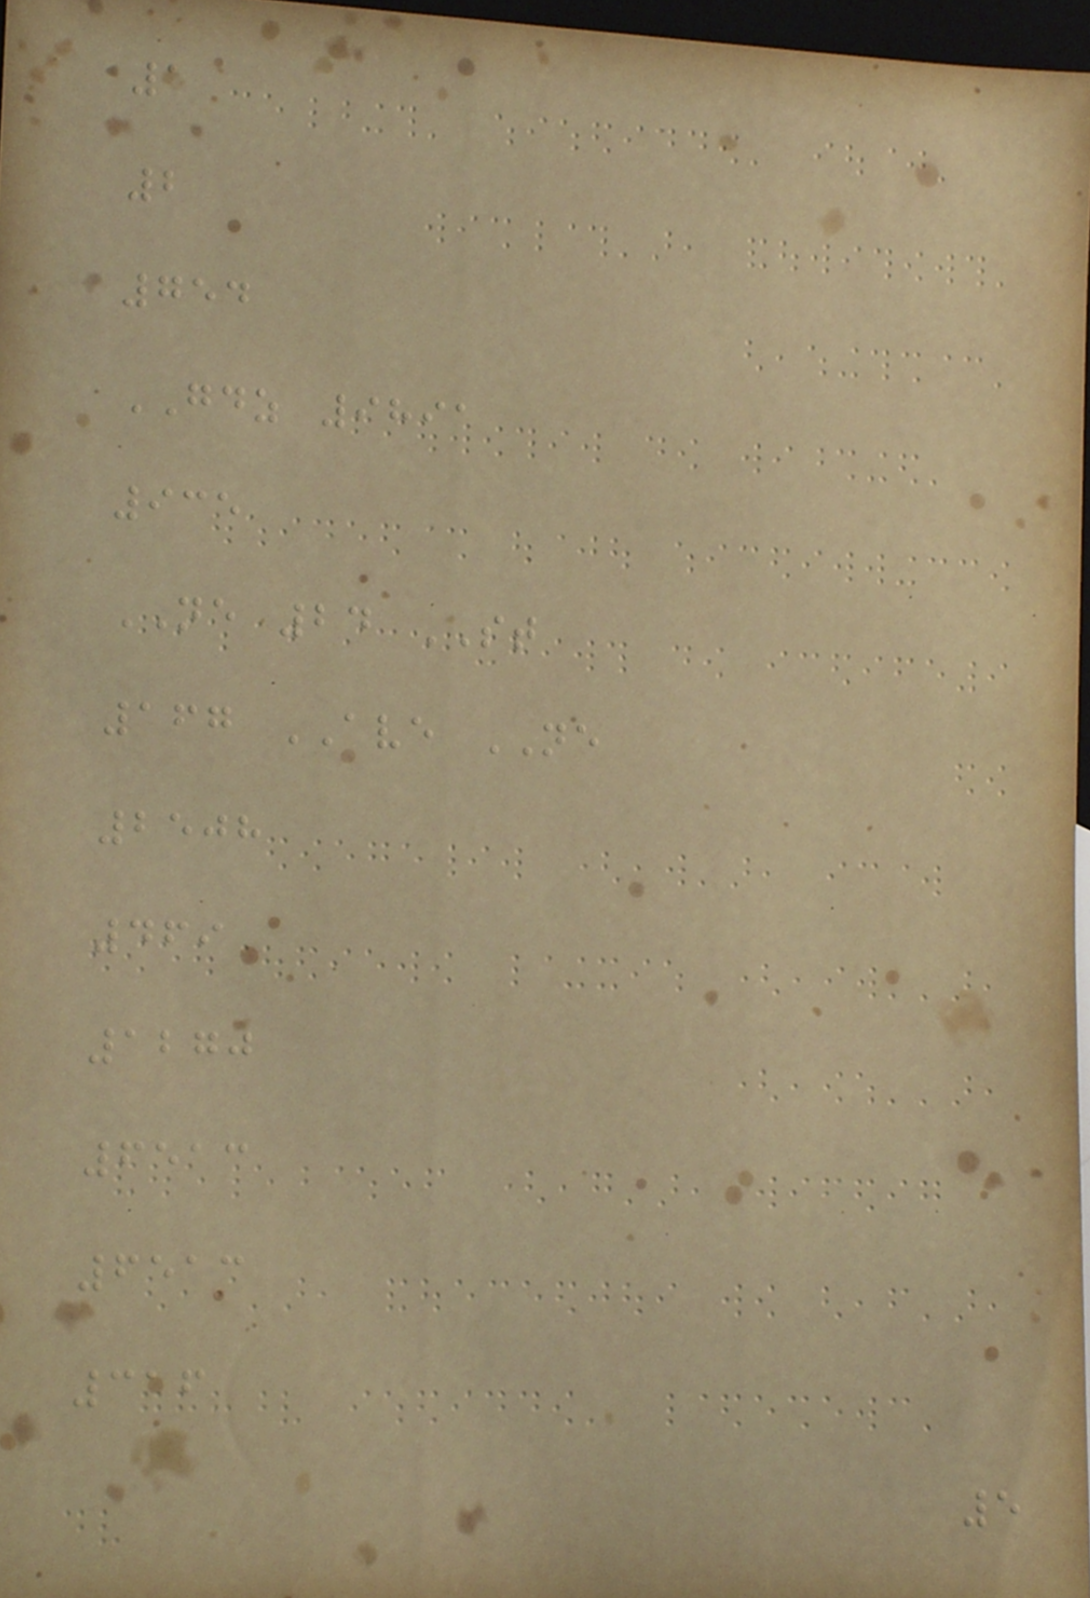1
2
754
GDZ 9891
935
NE 24 ST
167 AVE NE
2508
469
1270
6513
6513
316
5
